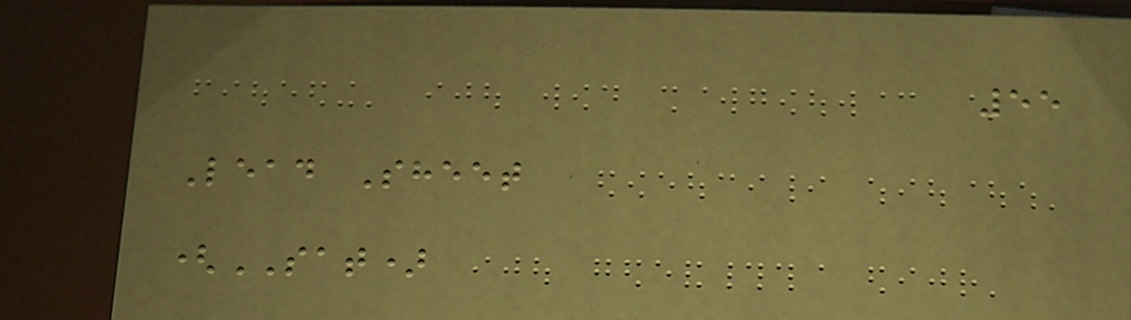55
Lead Sheet
(SAT)
